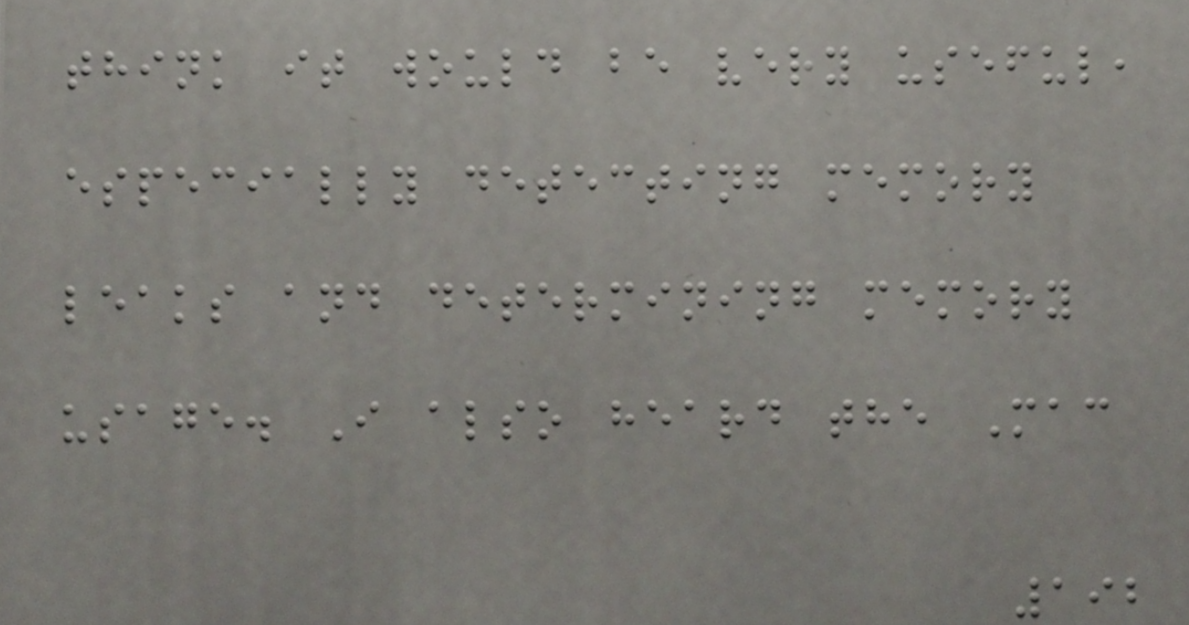think it would be very useful,
especially detecting memory
leaks and determining memory
usage. I also heard the Mac
192
